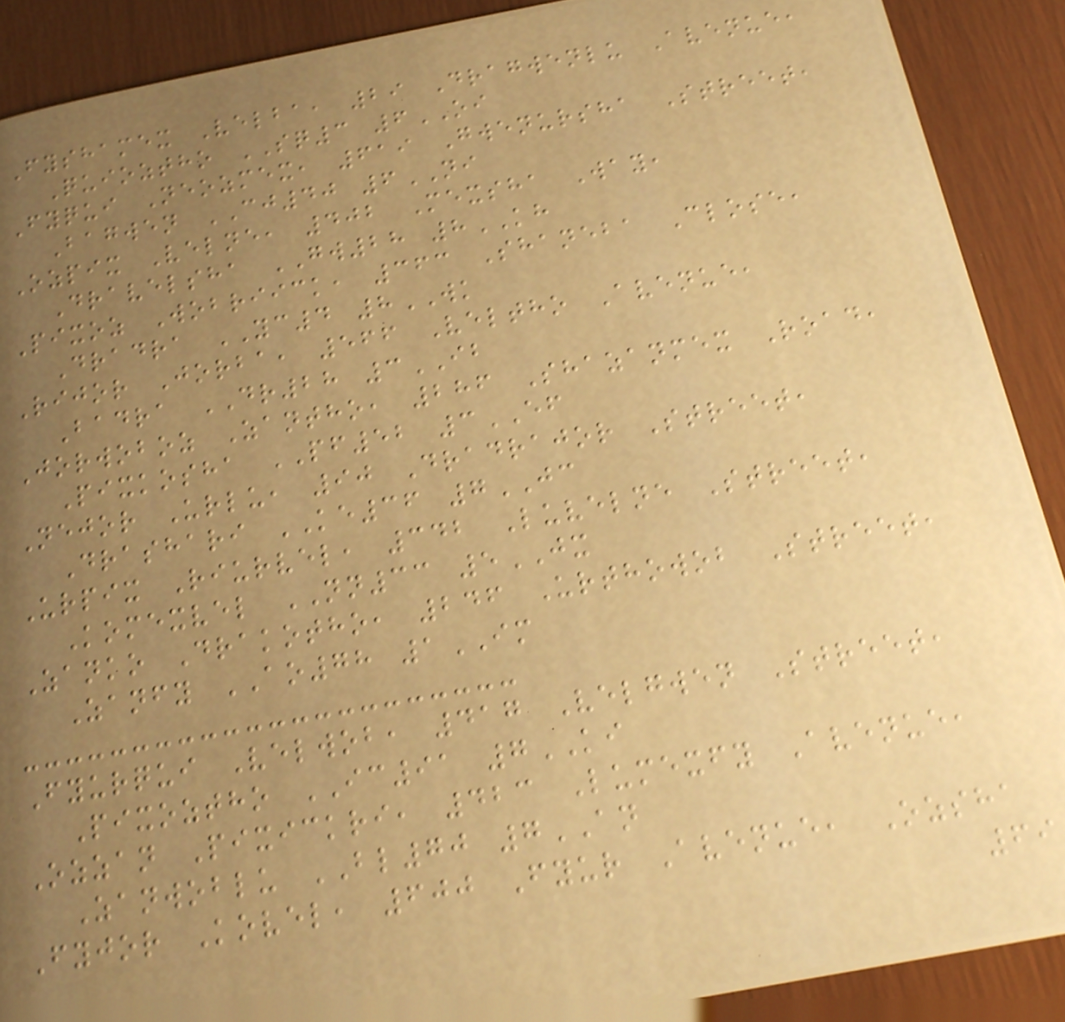Fyshamex Velba, 29 Dragwenlu Avenue,
Quioztho SQ3 6OI
Fyqui Neozmex, 619 Gwenursha Street,
Bagwen CJ40 6NI
Ozpix Velne, 402 Mexsha Way,
Dravelsha GW28 8KH
Pixoz Wobriick, 363 Shaneba Close,
Dradra YC4 8WK
Rijor Jorba, 566 Veltho Avenue,
Badra DR28 3IB
Jorwoboz Zantho, 286 Shazanmex Road,
Pixkosha PF52 3EF
Nejor Urlu, 90 Dradrajor Street,
Drashari KE36 7JC
Urpix Riurvel, 342 Luvelne Street,
Komexvel NN33 5JX
Zanko Drakotho, 246 Urthowob Street,
Zanfy AO78 1IM
Fyurqui Velwob, 417 Velgwen Street,
Pixoztho IC91 7KI
Ozzan Pixickri, 423 Lumexfy Avenue,
Zanwoblu BL70 7AN
Fyjor Kovel, 600 Fyur Avenue, Ozsha
69
